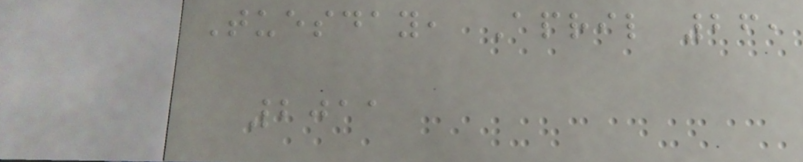Tuesday, April 26,
2011
